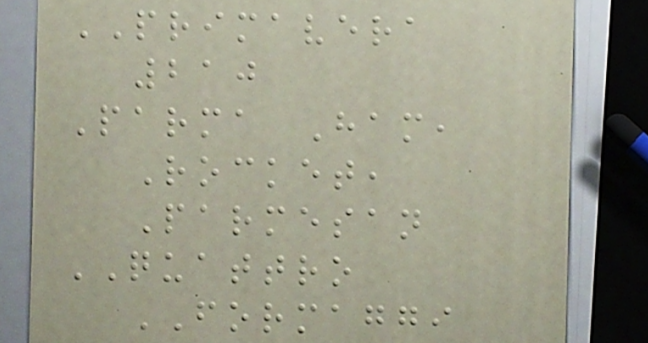PRIMAVERA
210
Parma Ham,
Rocket,
Parmesan
QUATTRO
FORMAGGI
